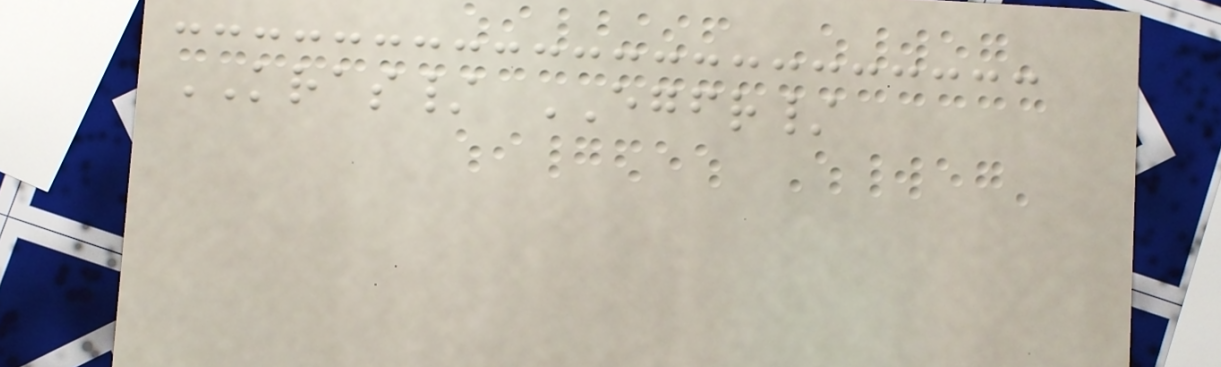KRAS/ EGFR/
